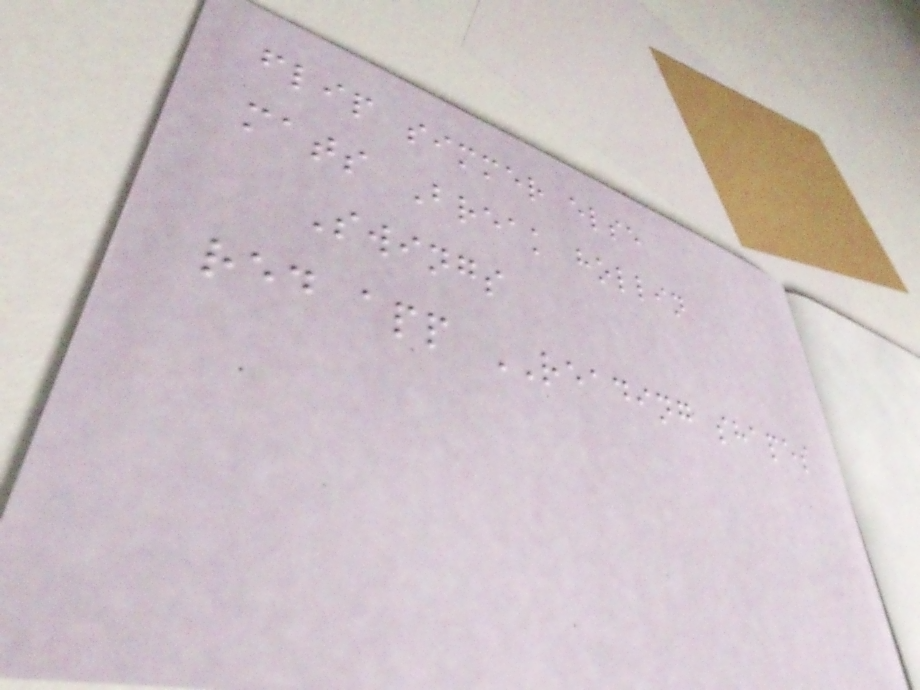flip simmer else
mats Break hollin
Swings
red app READING shapes
